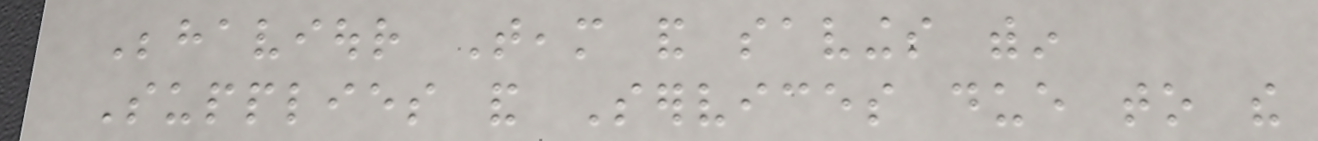Behaviour Team and savings within
Supplies and Services due to the
